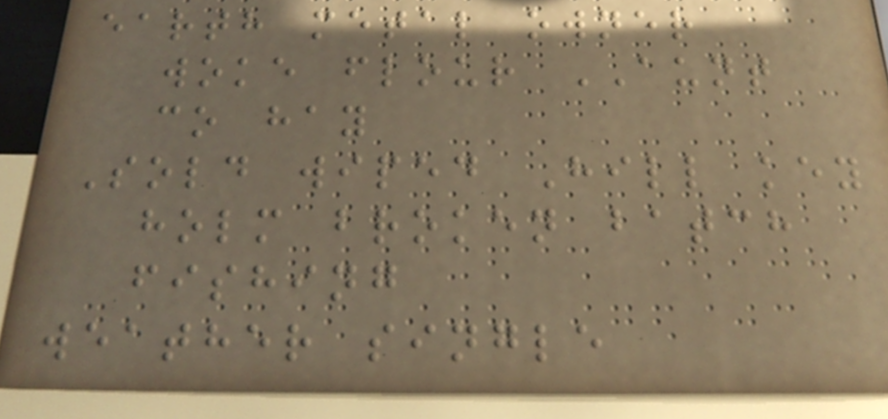earth metal owner
woke flour AUNT
co hay
Sold wiped Hill key
holm broken batch
fishing
weather single
